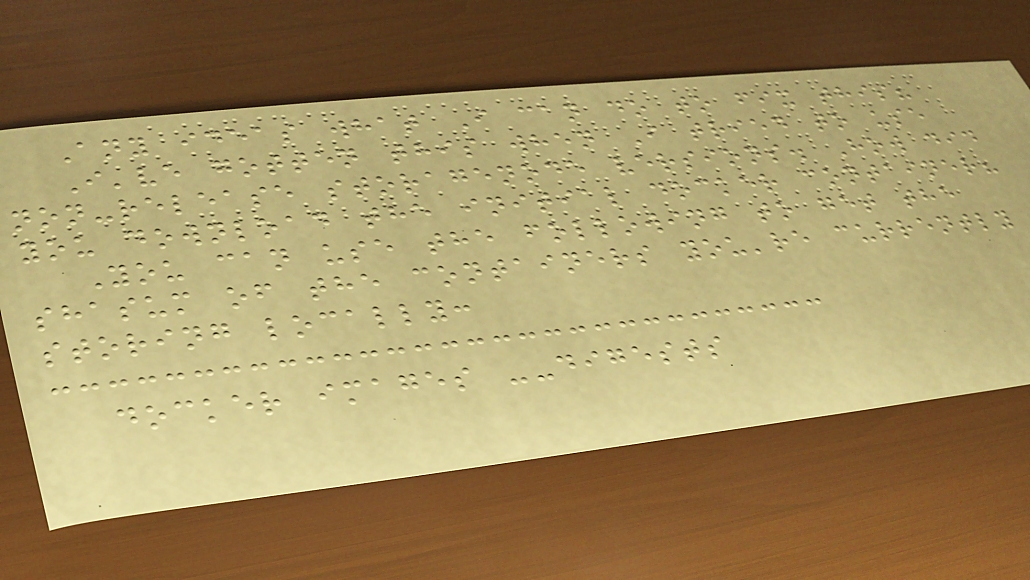Any ideas what I can do to fix this?
I've gotten this when I tried to use
non-release storagenode versions. How did
you download the initial docker container?
You can use the following to get the
shasum of the containers you're currently
storing locally:
docker images --digests
